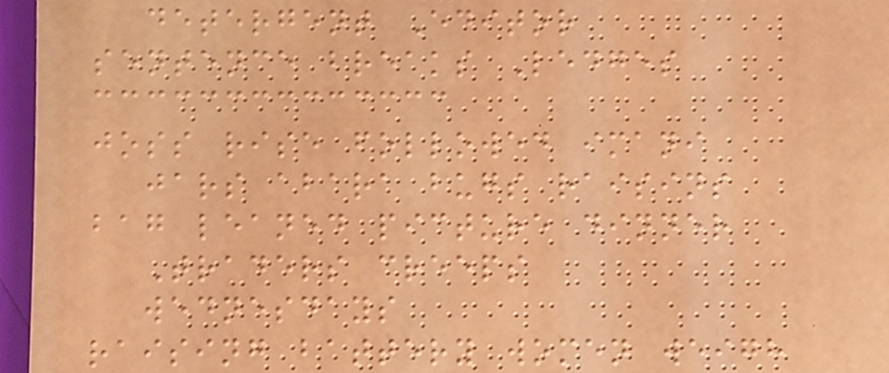detergent Editor
sentence breaks Ledges
joss rise followed imani
jars abara bugs raisins
bag leaned picture dinner
Traders creeps
wednesdays
raising battery women weigh
